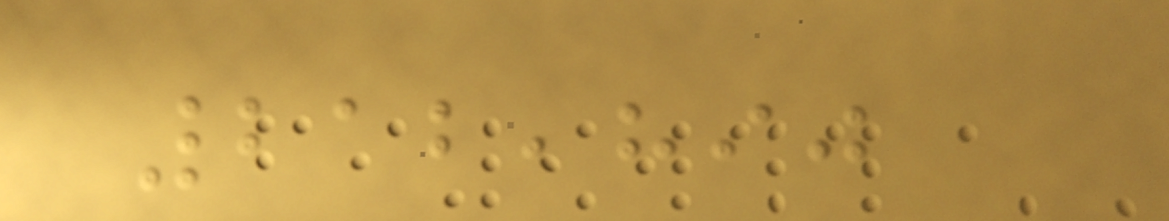212,890
